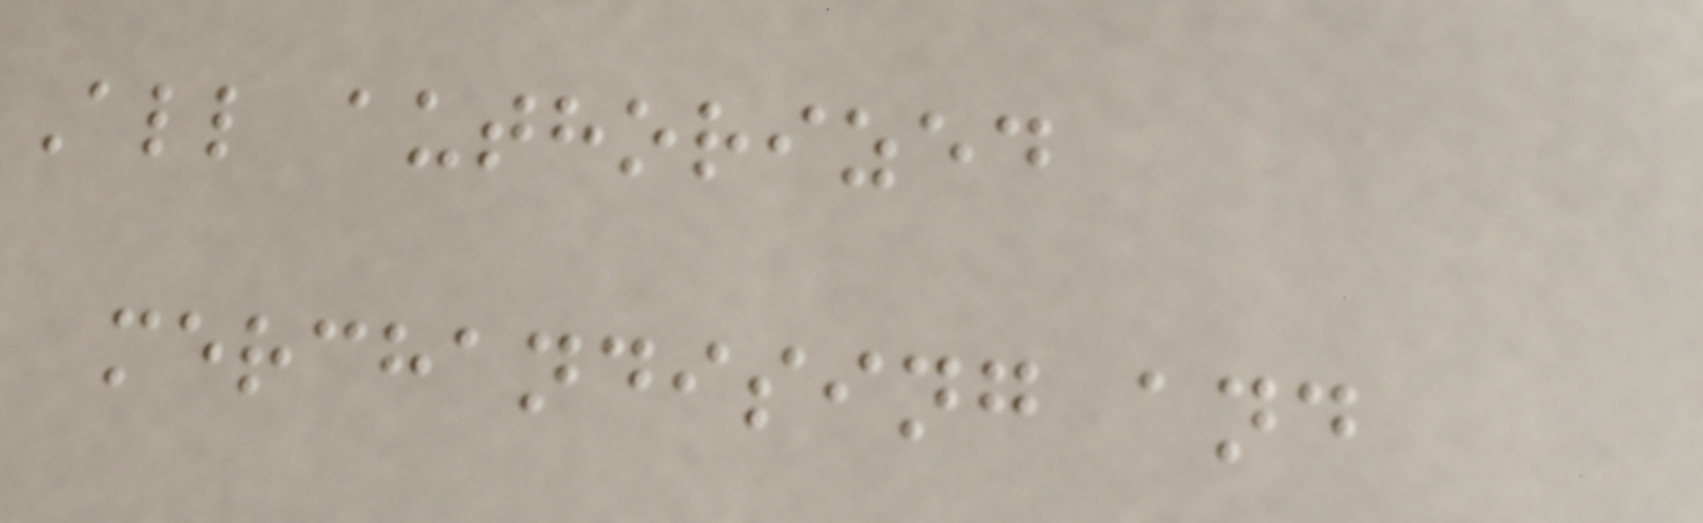All authorized
merchandising and
